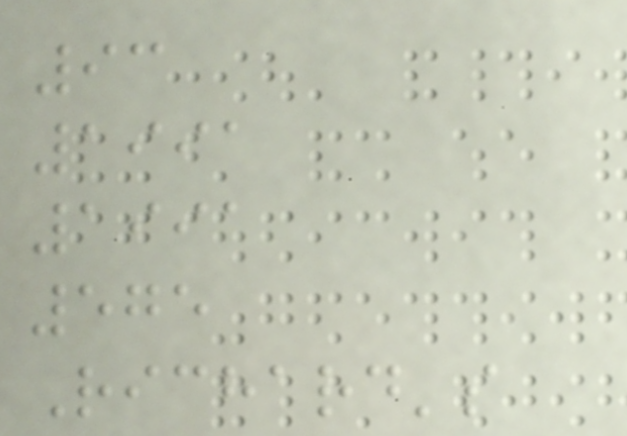93
1991
1991
575
Richard's
